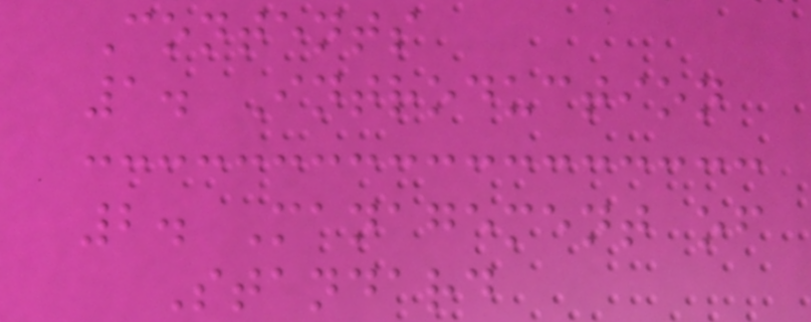Contents
1. Introduction
2. Management of
Standard
